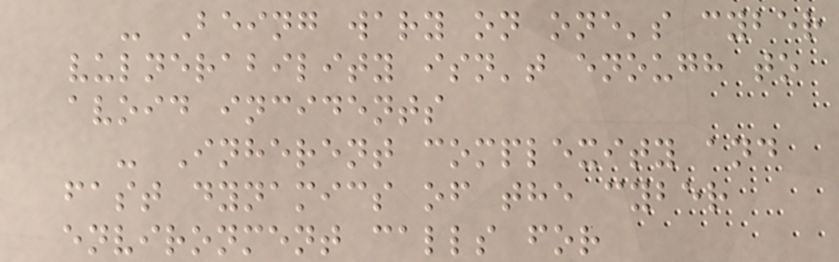- Being wary on one's cyber
vulnerability isn't enough to
avoid incidents
- Inherent complexity and
fast dynamics of the cyber
environment calls for
